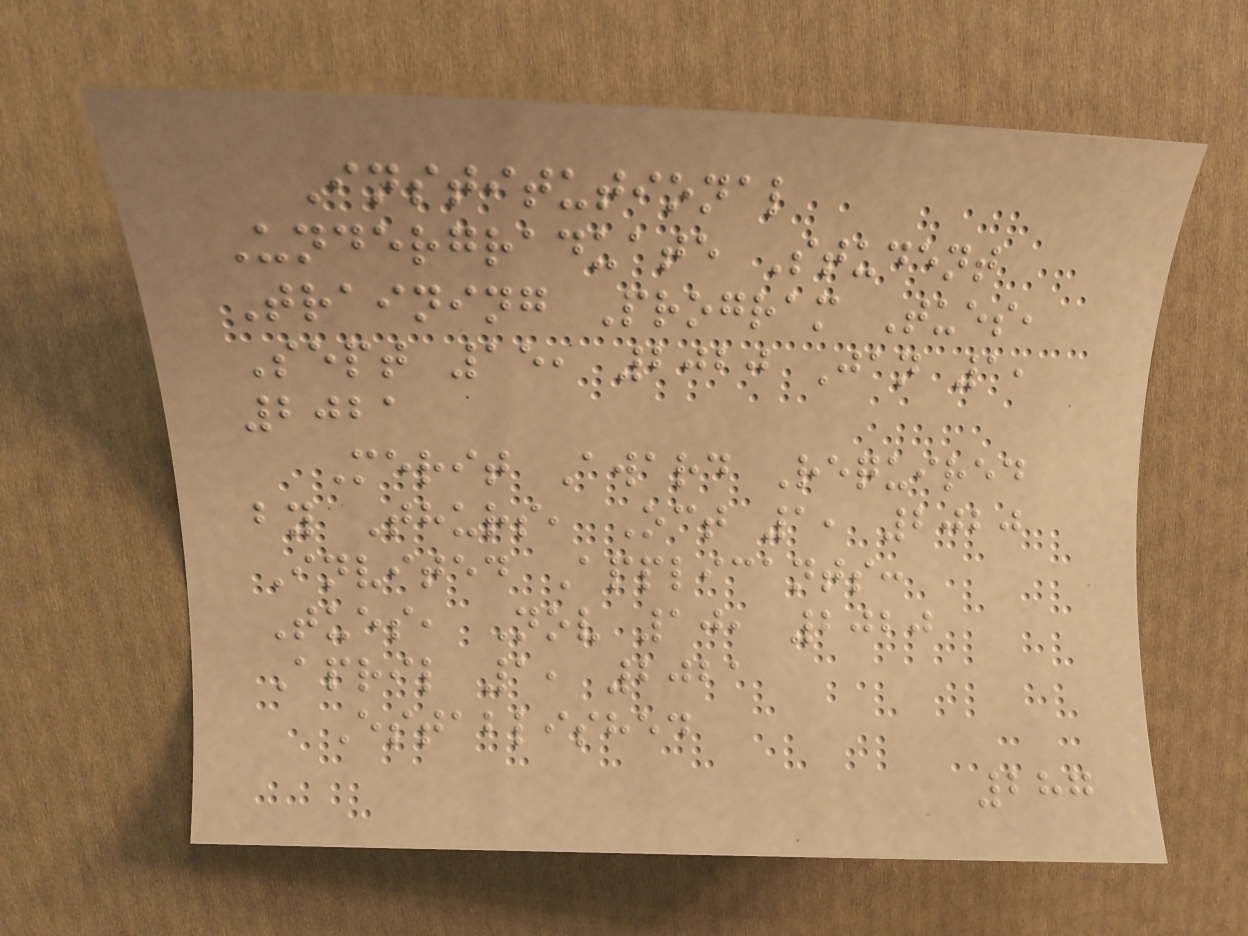Institutional
Undergraduate Student
Training Program Tues,
Sept 15, 2020 Jan 1,
2021
Merit Award Required
by Thurs, Oct 1, 2020
Invited Applicants:
Tues, Nov 10, 2020
April 1, 2021
Established
287
